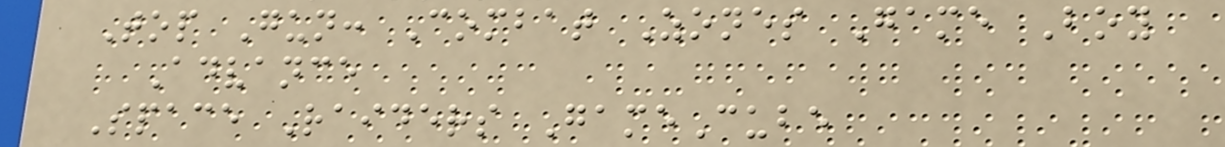Top Gun: Combat Zones Game Boy
Advance
Space Raiders GameCube
